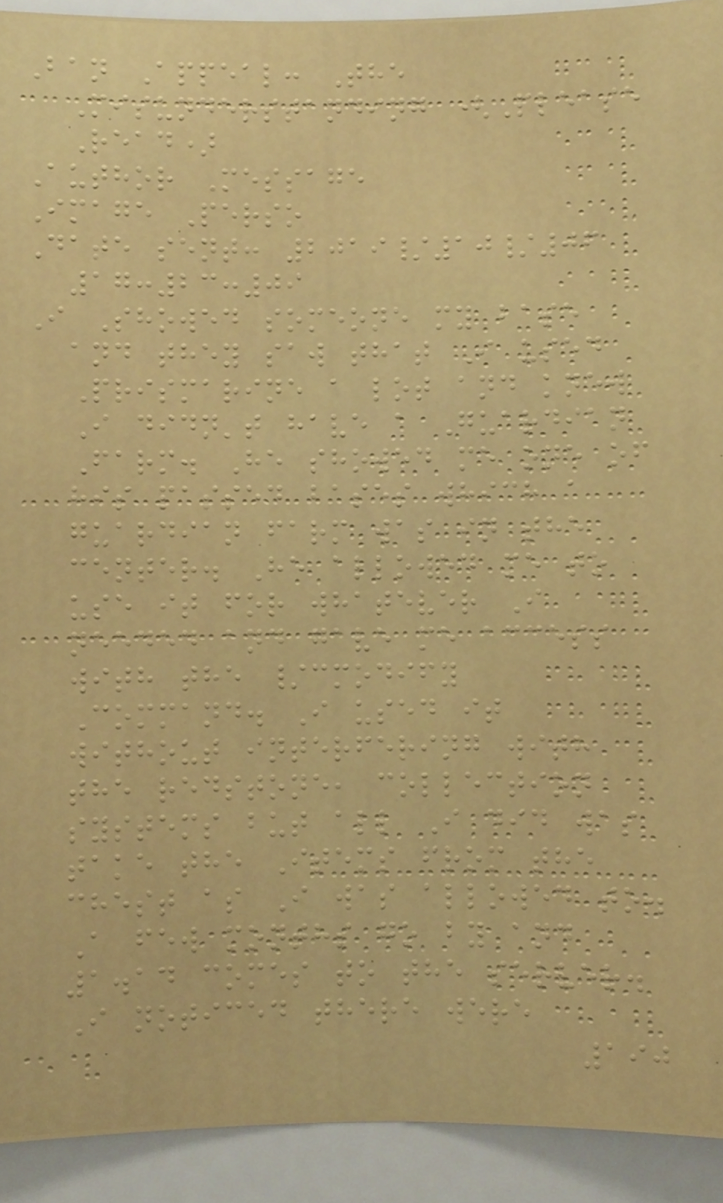Ban Appeal: The
Misunderstanding (Please
Read)
Author Message
Image Perso
Date sent: 2019/10/06
17:23:09
I Showed someone my base
and they saw that I used
Prismarine a lot and knew
I didn't have a Guardian
Farm. He showed me one of
his passed bases which a
guardian farm was in the
center. He allowed me to
use it for whatever I
needed and gave me access
with the /cmodify
Command. I used it
without interfering with
the redstone, collection
systems but all I did was
take the Items from the
chest as I was allowed to.
A few months go by and
1.14 comes to the server.
I noticed there were
190
